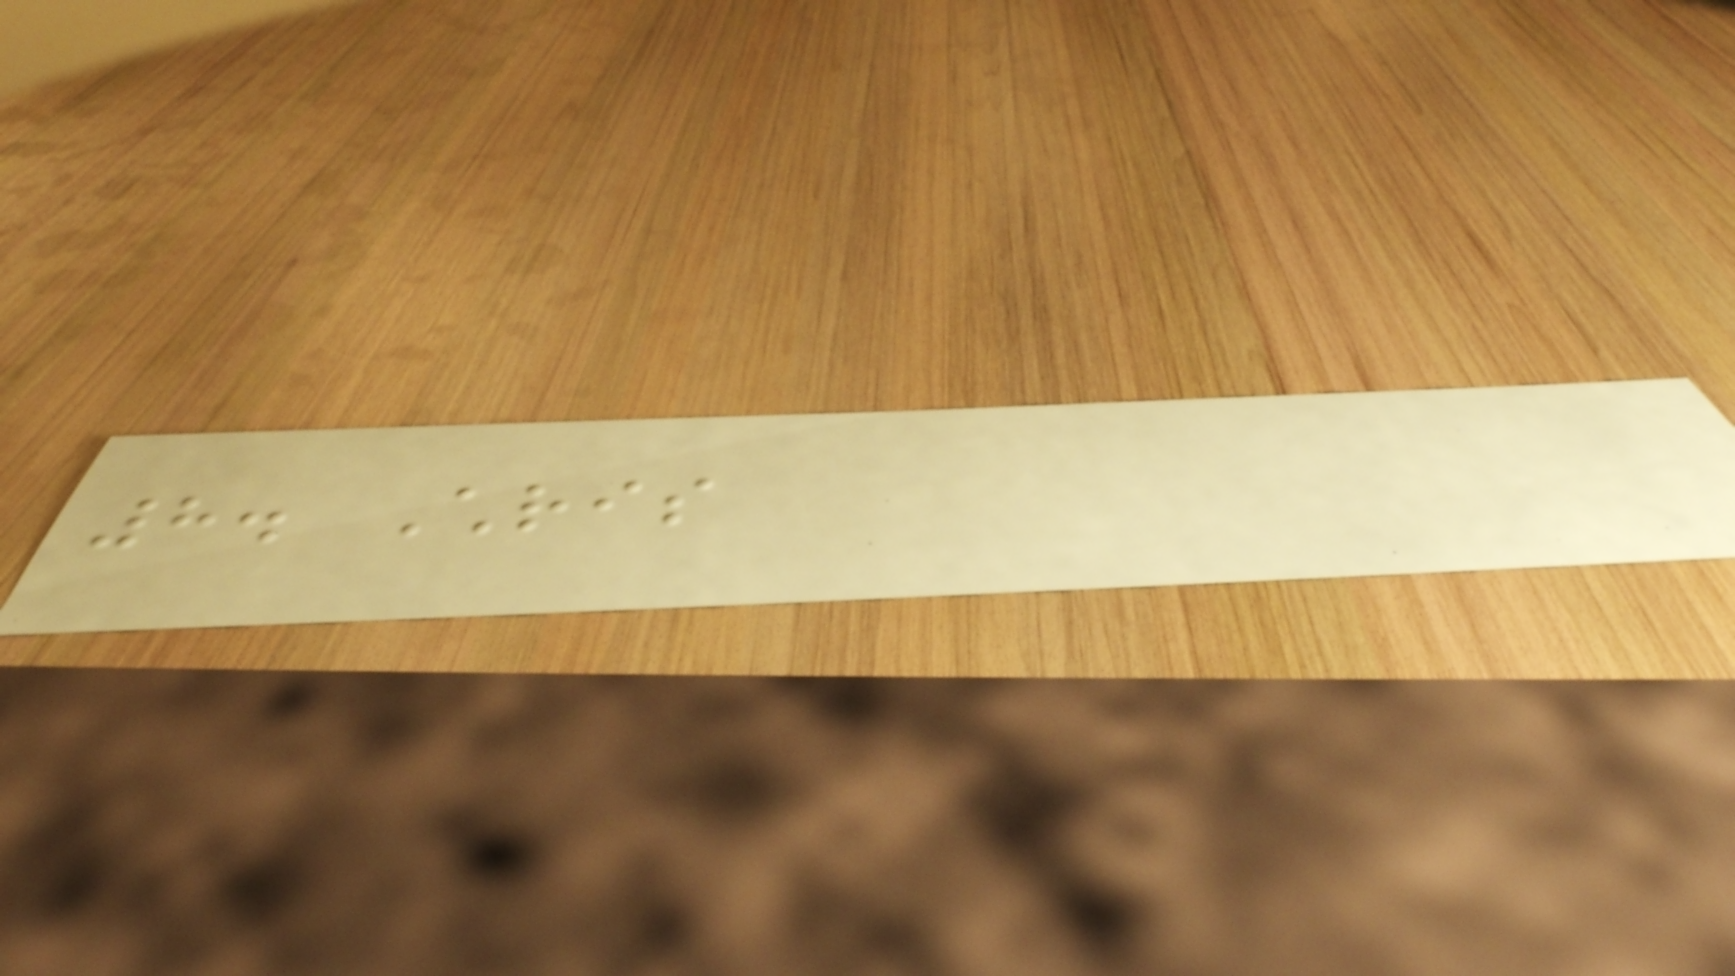8. Chris
